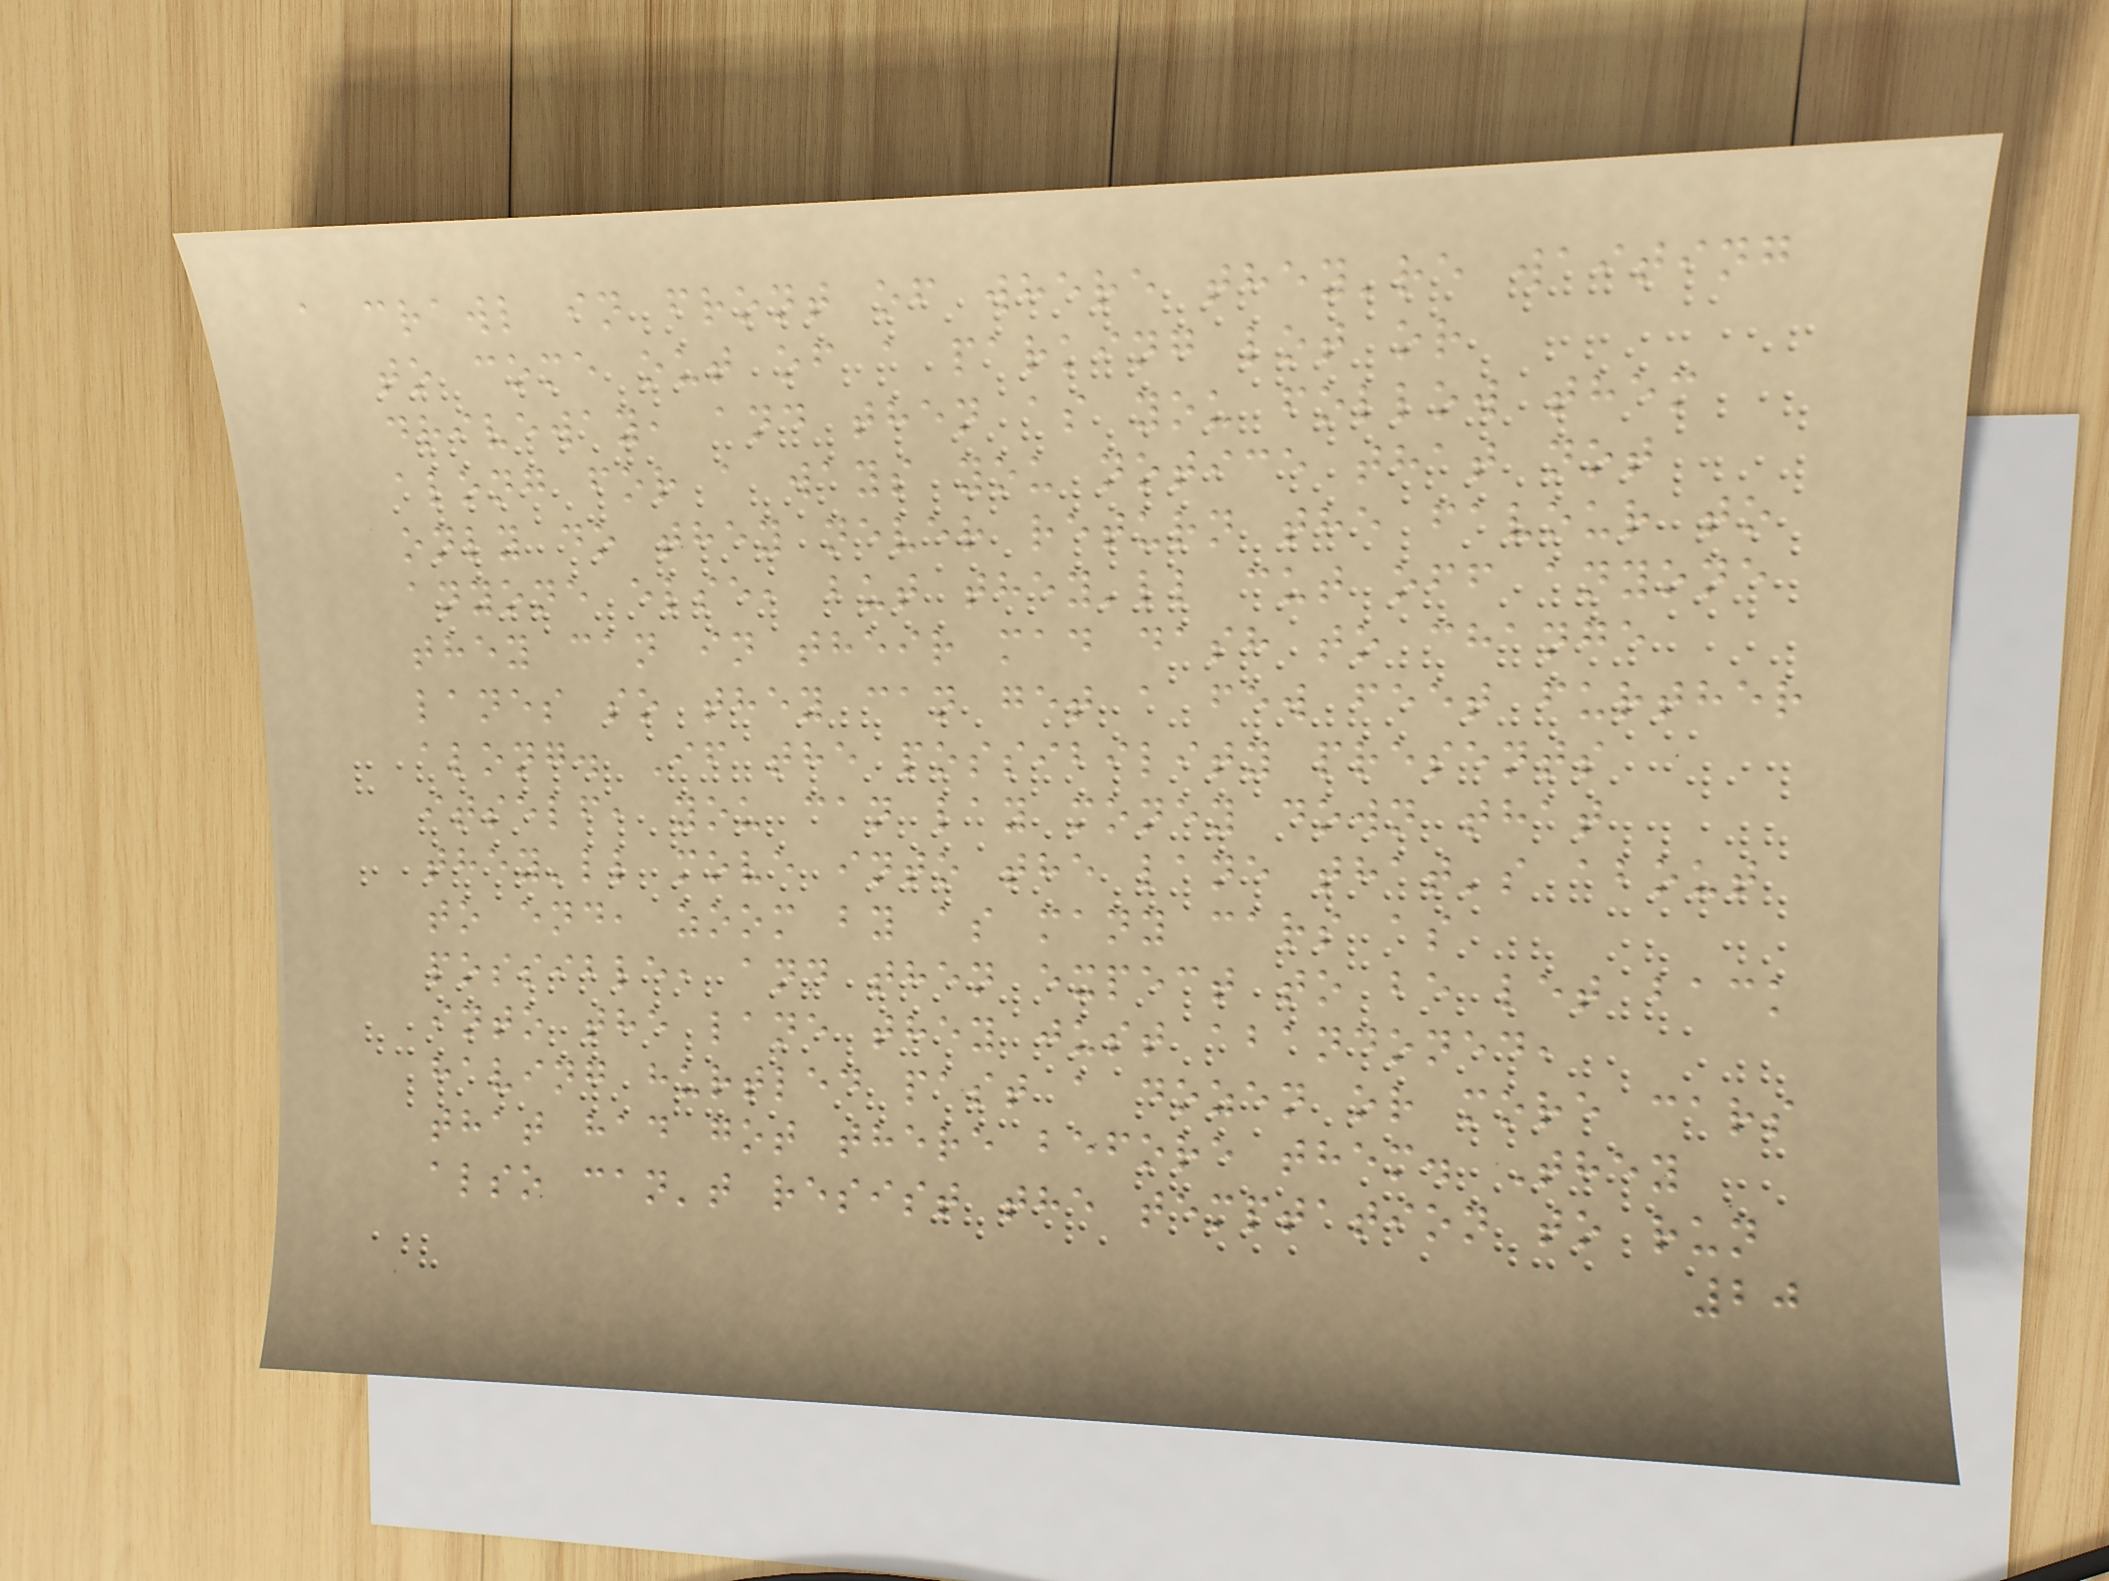a crawl in front of where they're waiting
to come out of a parking lot or
driveway, and then as you follow them
along for a ways you notice that not
only do they never return the favour to
anyone else, but they'll cut off anyone
they can in their mad dash to change
lanes so they can get a few feet further
along. If the possibility presents
itself, you can lay money down that
they'll move into the lane that's about
to end, zoom by as many cars as
possible, and then expect to be let back
into the lane they just abandoned,
having hurtled past a dozen or more cars
that had got there before them. They
also can't resist the temptation to run
20
